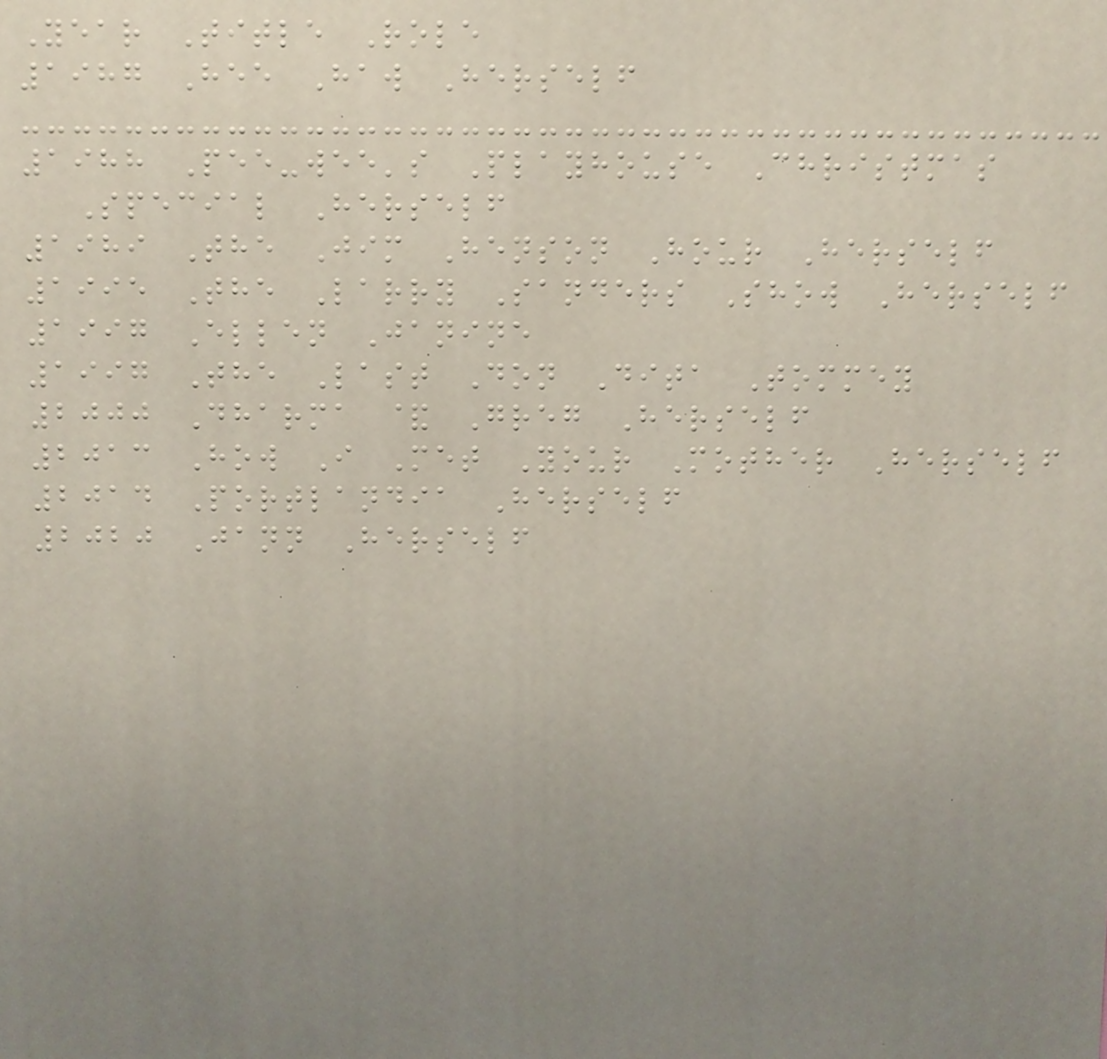Year Title Role
1987 Hee Haw Herself
1988 Pee-wee's Playhouse Christmas
Special Herself
1989 The Jim Henson Hour Herself
1995 The Larry Sanders Show Herself
1997 Ellen Janine
1997 The Last Don Dita Tommey
2000 Dharma & Greg Herself
2013 How I Met Your Mother Herself
2014 Portlandia Herself
2020 Jann Herself
